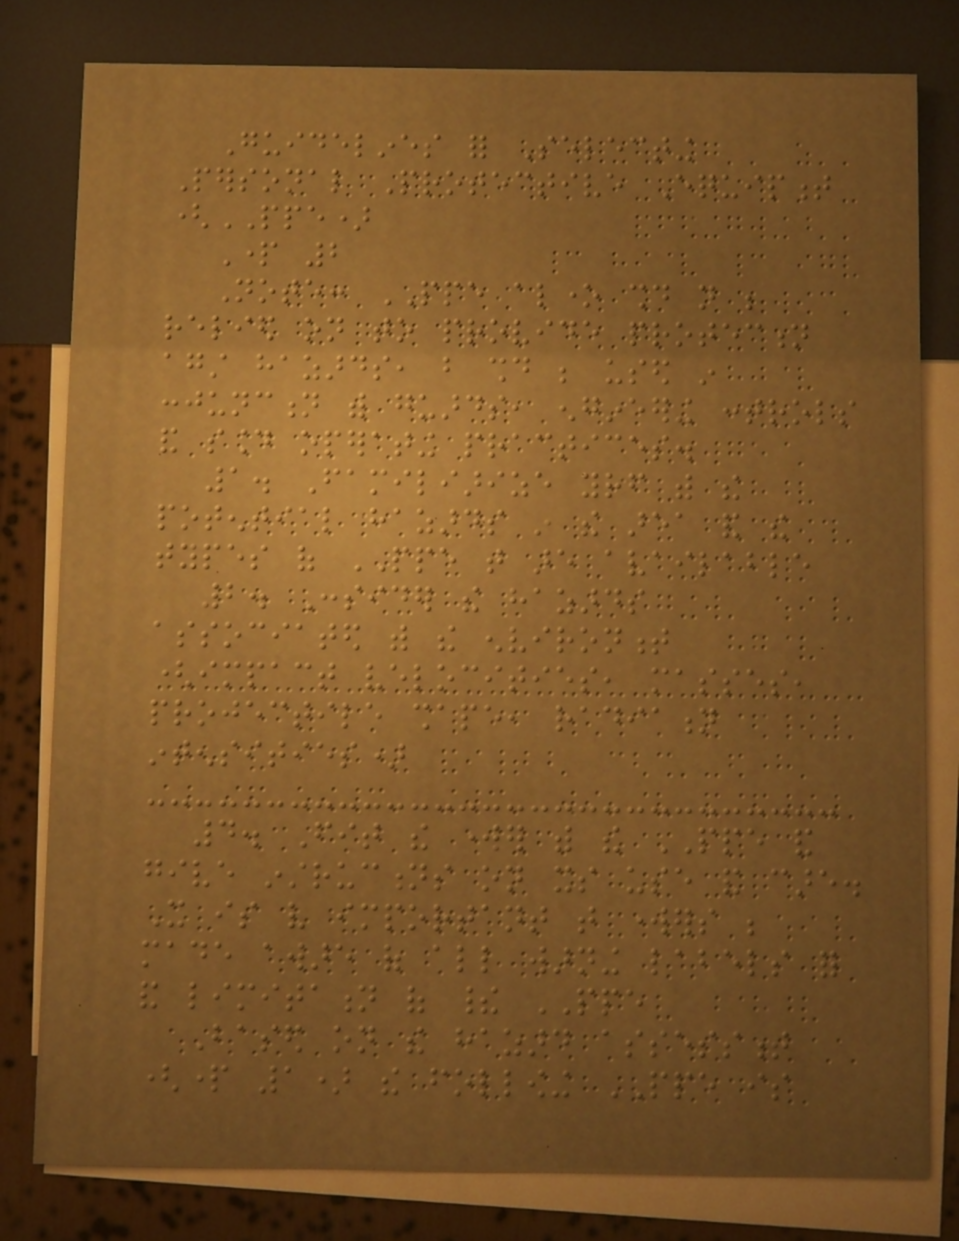Guidelines for Selecting
Personal Protective Equipment
(PPE)
Part 2
Note: PPE alone should not be
relied on to provide protection
against hazards, but should be used in
conjunction with guards, engineering controls
and sound operating practices.
1. Familiarize yourself with the
potential hazards in the area and the
types of PPE that are available
2. Consider the hazards
associated with the environment
(impact velocities, masses,
projectile shape, radiation
intensities)
4. Fit the worker with the PPE and
give instructions on its use and care.
It is very important that workers be
made aware of all warning labels for
and limitation of their PPE
Based on the hazard assessment
(part 1) the following PPE is
